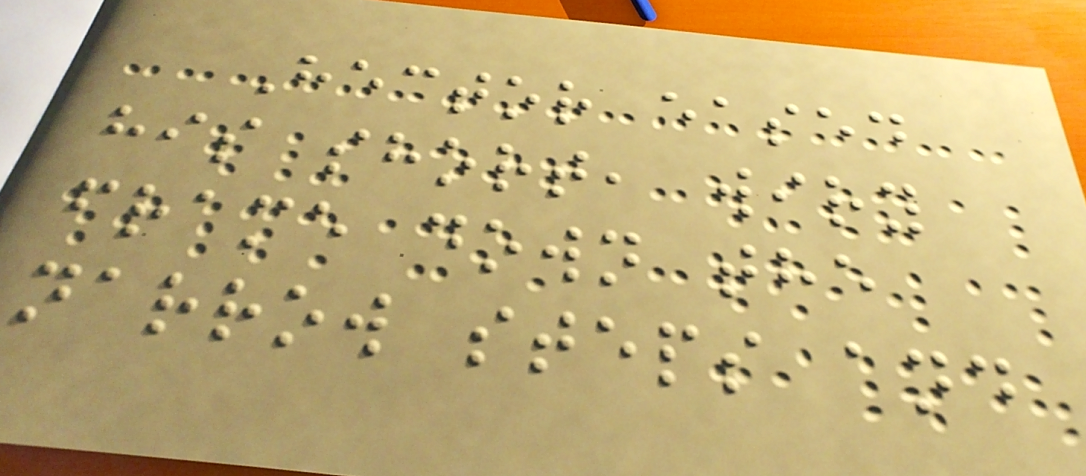Hector eased
his short, wiry
frame down the
narrow steps and
